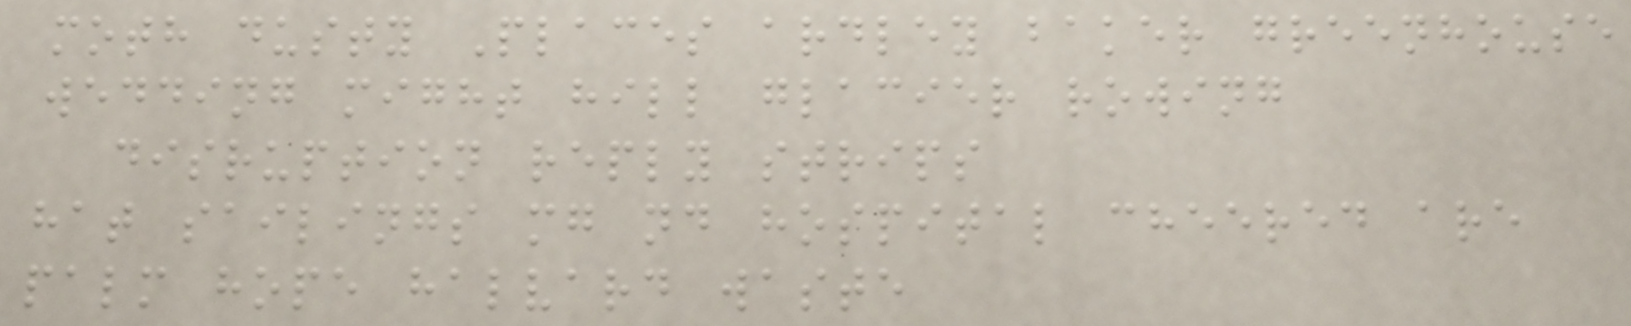moth dusty Places ardley baker greenhouse
wedding might hill glacier rowing
disruption reply strips
hat sailings mg nd hospital cheered are
palm hope halvard waste
